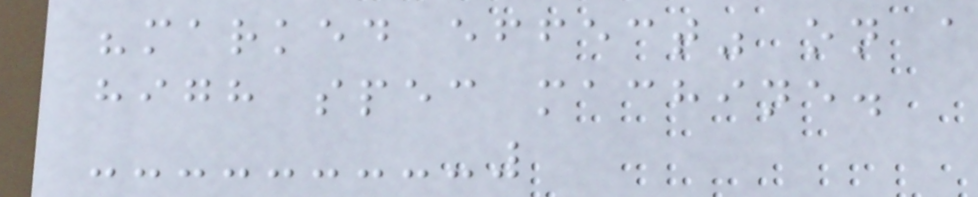"marked effect" on a
high spec machine.
